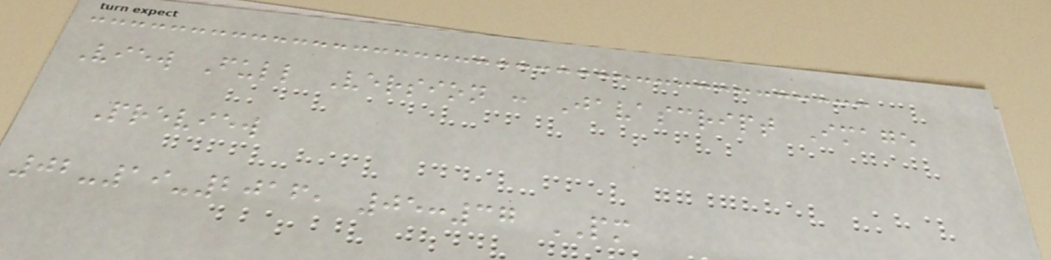View Full Version : Javascript Image
Preview
02-19-2016, 05:37 PM
